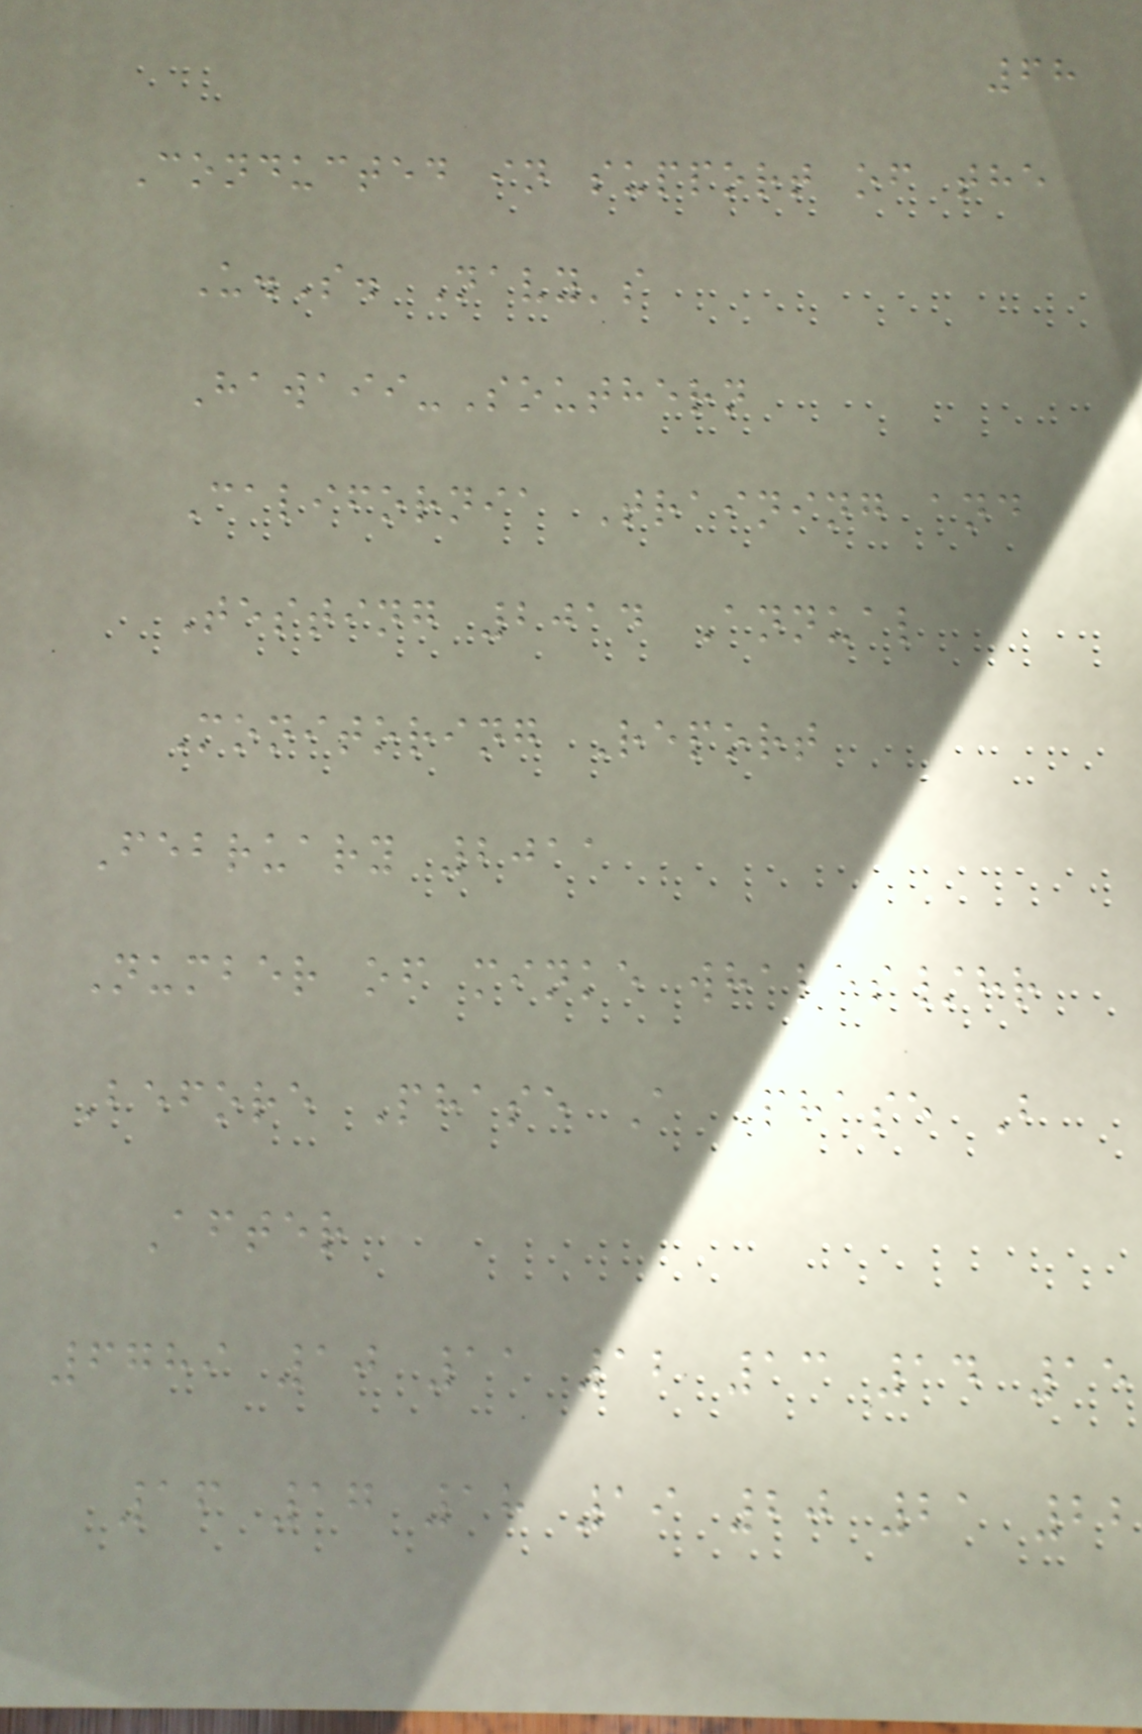68
Conducted in support of the
U.S. Navy's
Hawaii-Southern
California Training and
Testing 2014 Annual
Monitoring Report
February 2011
Number of minke whales/hr
Before Phase A Phase B
After
6789 10 11 12 13 14 15
16 17 18 19 20 21 22
